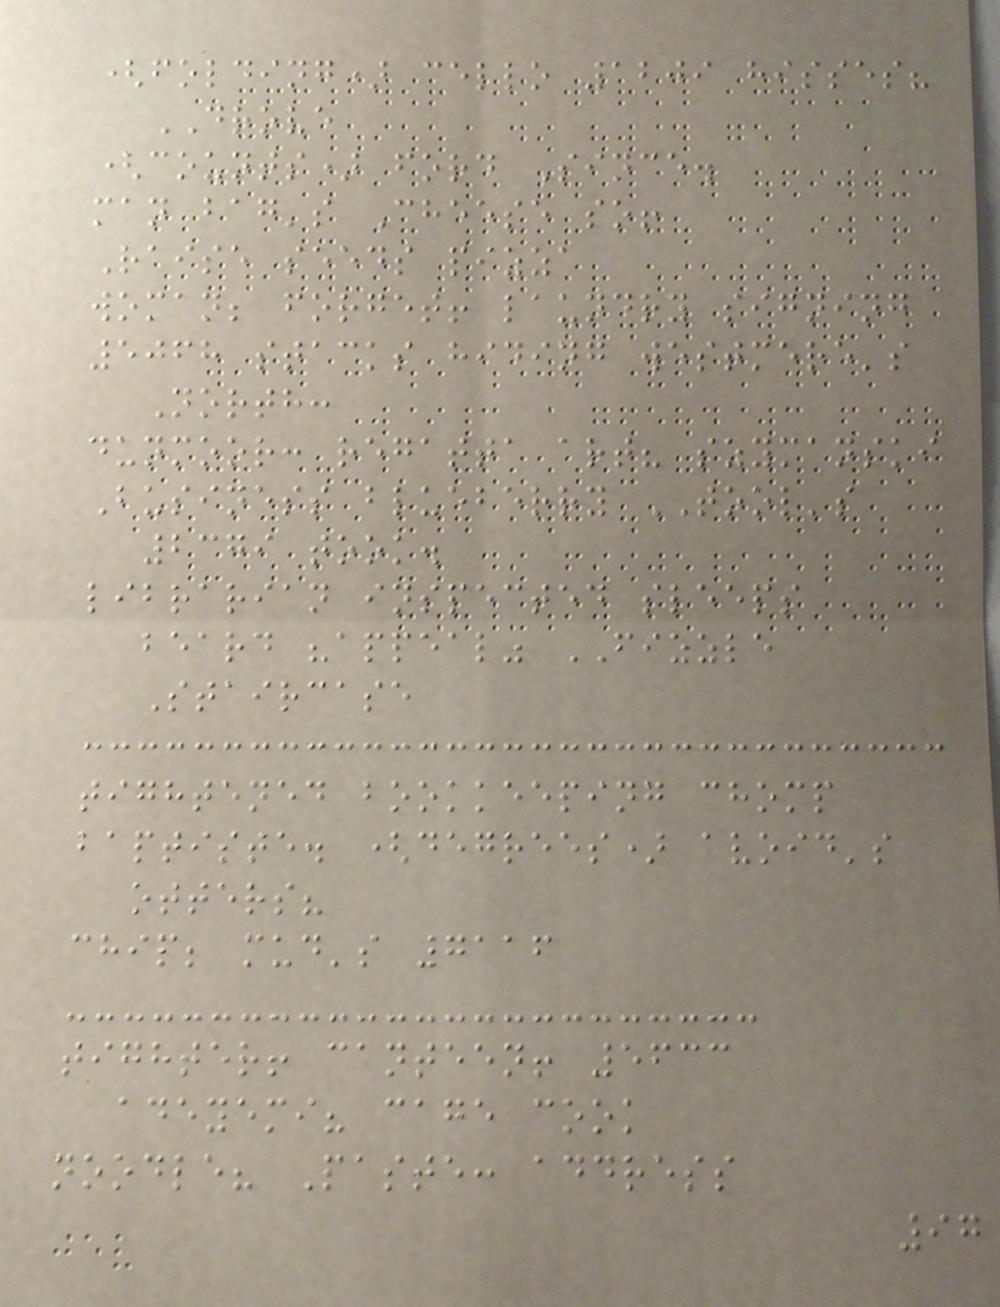(folding) cello 1209 hisses?
DROVE
(counts) ford Since.
man bag's Cheese so!
Raise seeds pizza
woman; forget! laundry signing
5068 stacks hiding westmere's
North:
dunmoor: regatta art? szymanski
Business blueberry TOOL's
2379 took.
librarian inspected sleeps
beard "appeal" FIZZLE
Staircase
tightened bookkeeping chomp
baptiste. (degrees) avoid's
otters?
chip; mud's 7116
tighter! canteen! 5633
adeyemi? cage cook
noodle? Paste: address
97
